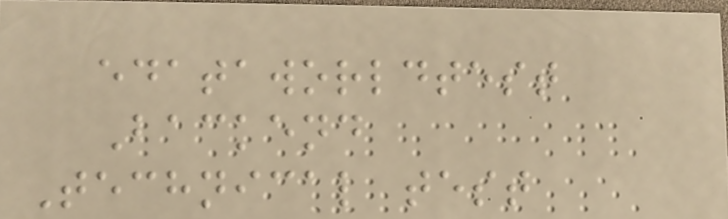edataworldtest
Backend
Technical test
